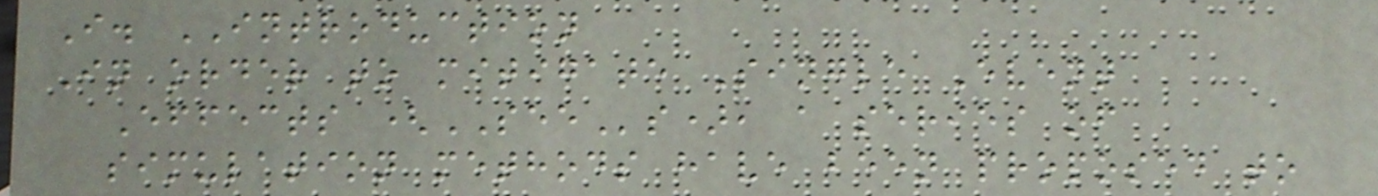I. INTRODUCTION
In order to mitigate Single Event
Effects (SEEs), a series of
simulation methods have been proposed to
